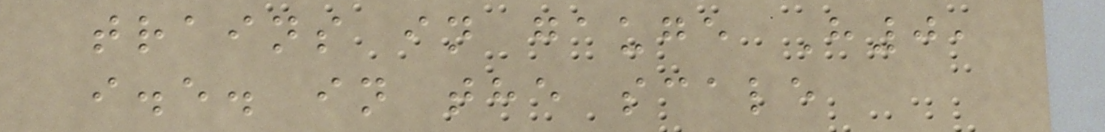trains in gauge H0,
i.e. in the scale
